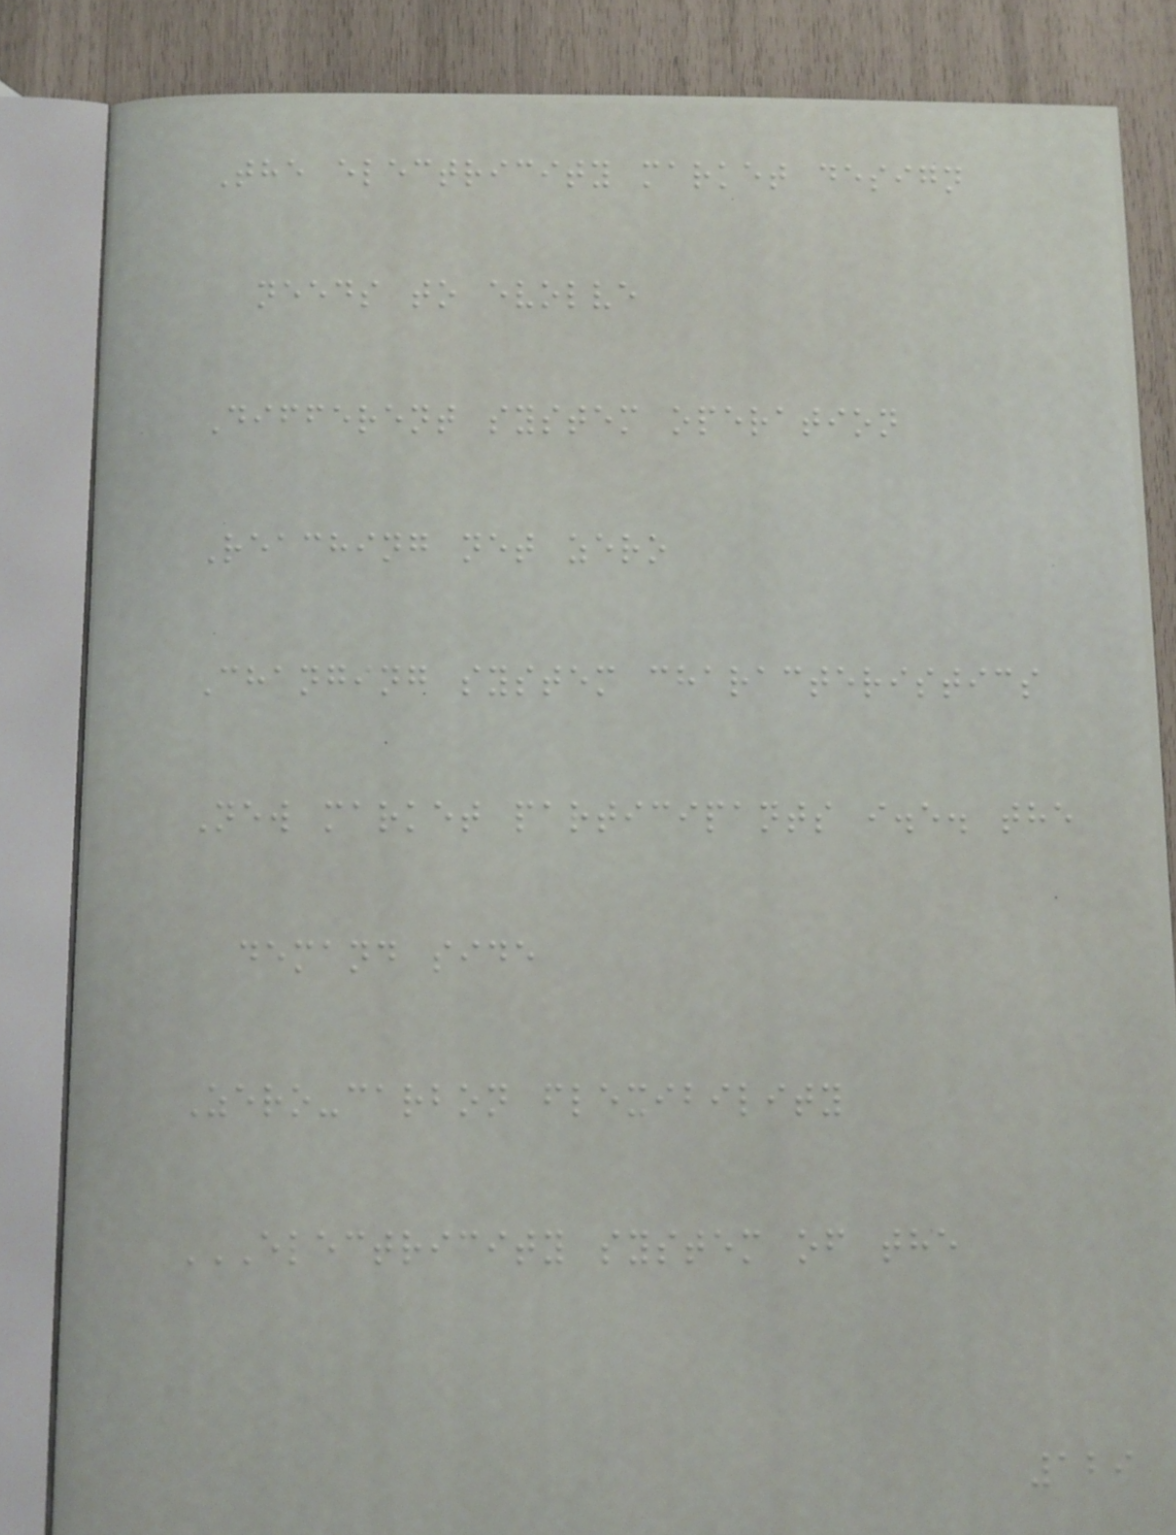The electricity market design
needs to evolve
Different system operation
Reaching net zero
Changing system characteristics
New market participants i.e. the
demand side
Zero-carbon flexibility
ELECTRICITY SYSTEM OF THE
129
